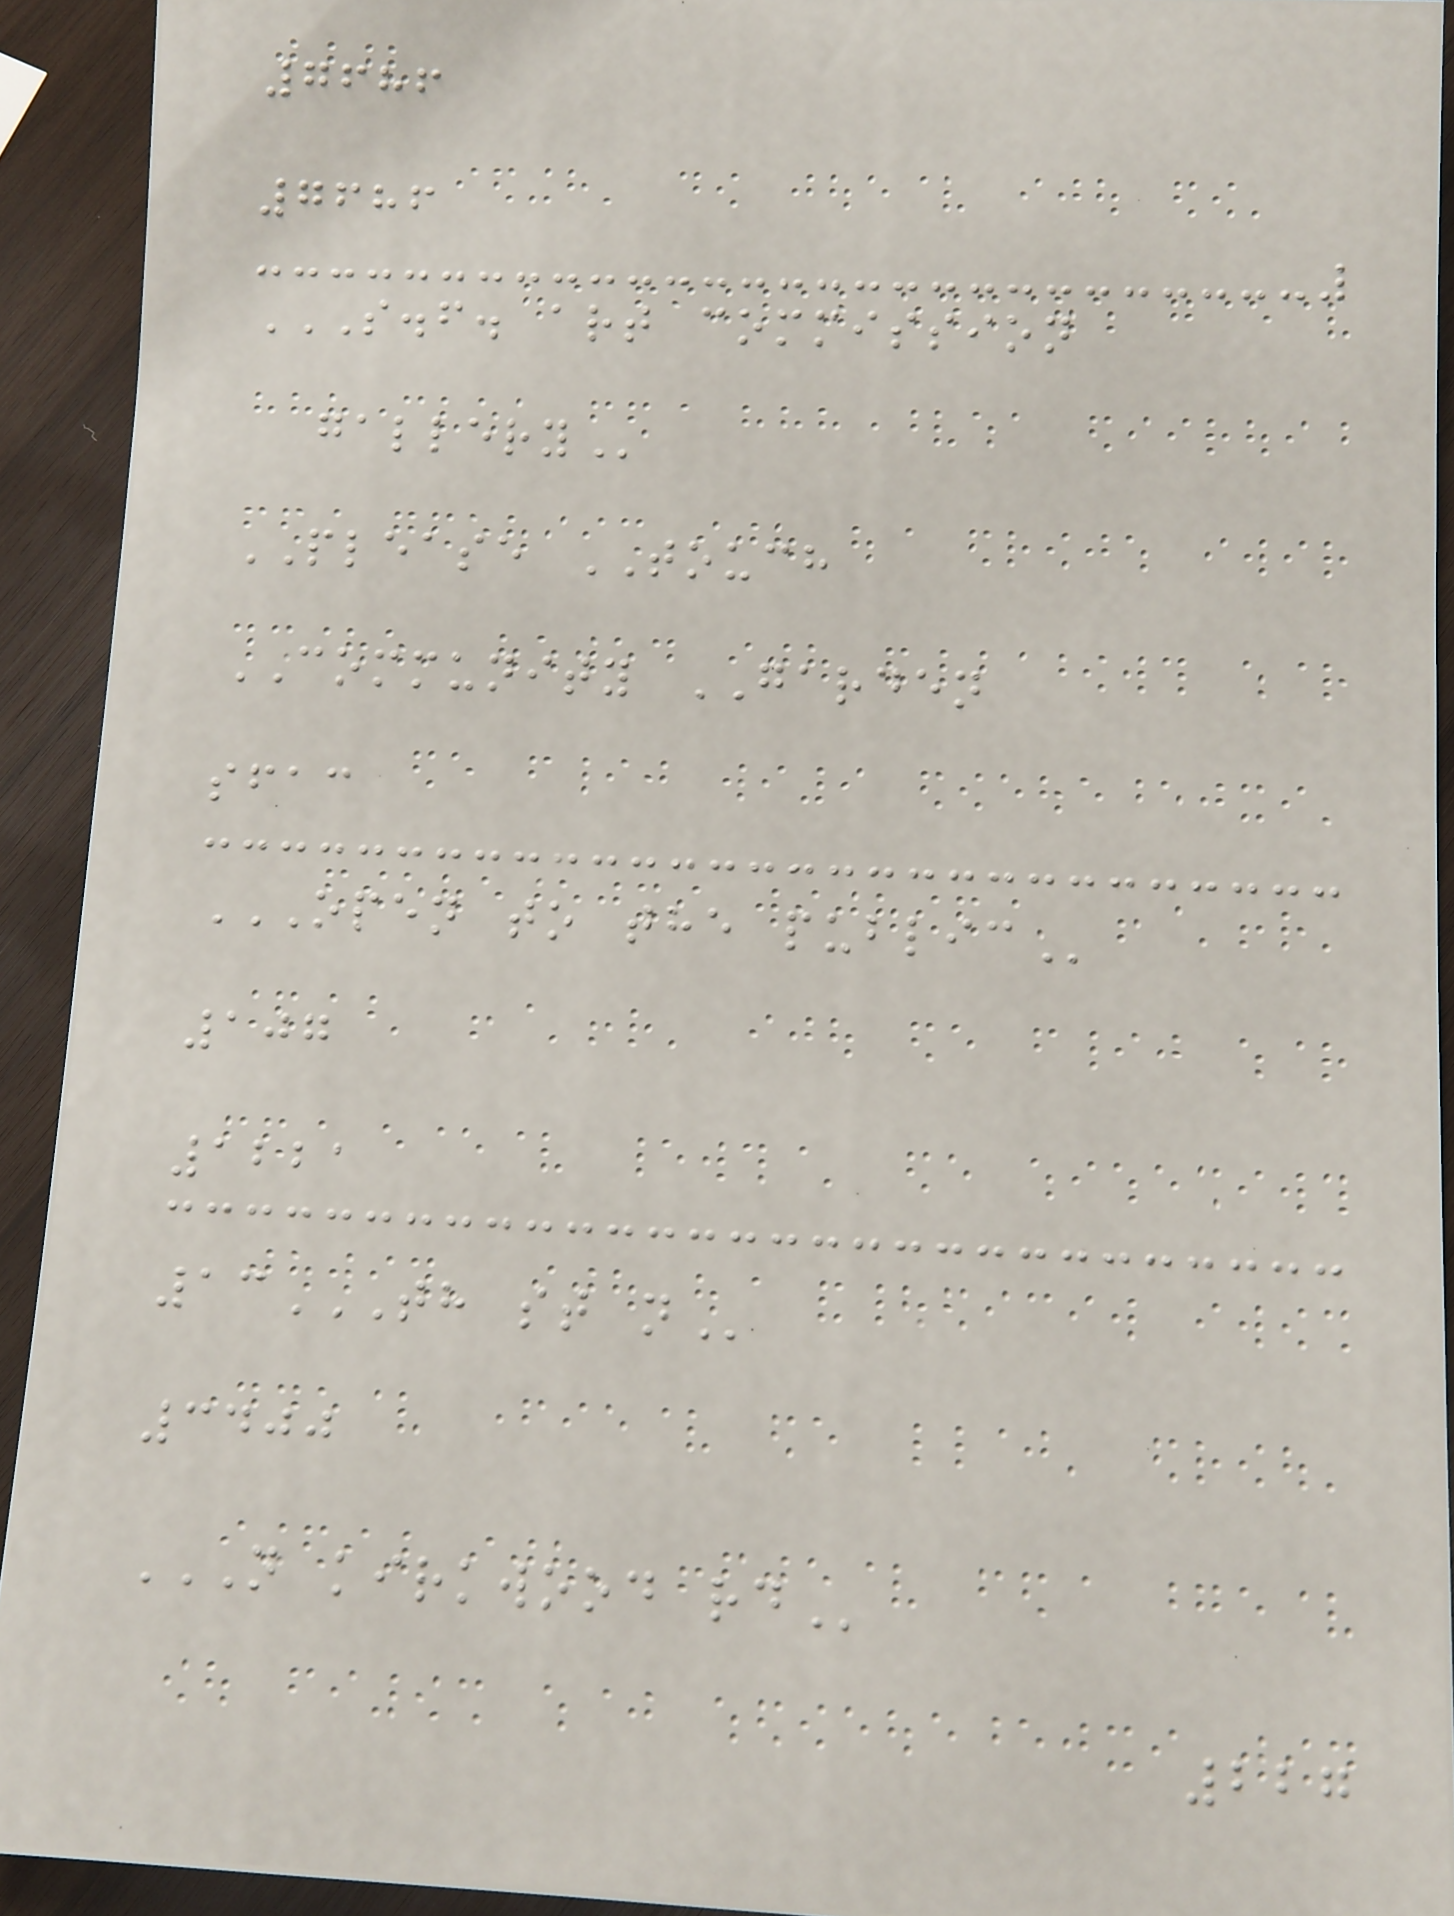7686
7686
S.F. ART COMMISSION
GALLERY
PLEASE TOUCH
COMMUNITY GARDEN
sfac
OPEN TO THE PUBLIC
107
1221
13TH ST N
3400
N KIRKWOOD RD
227
